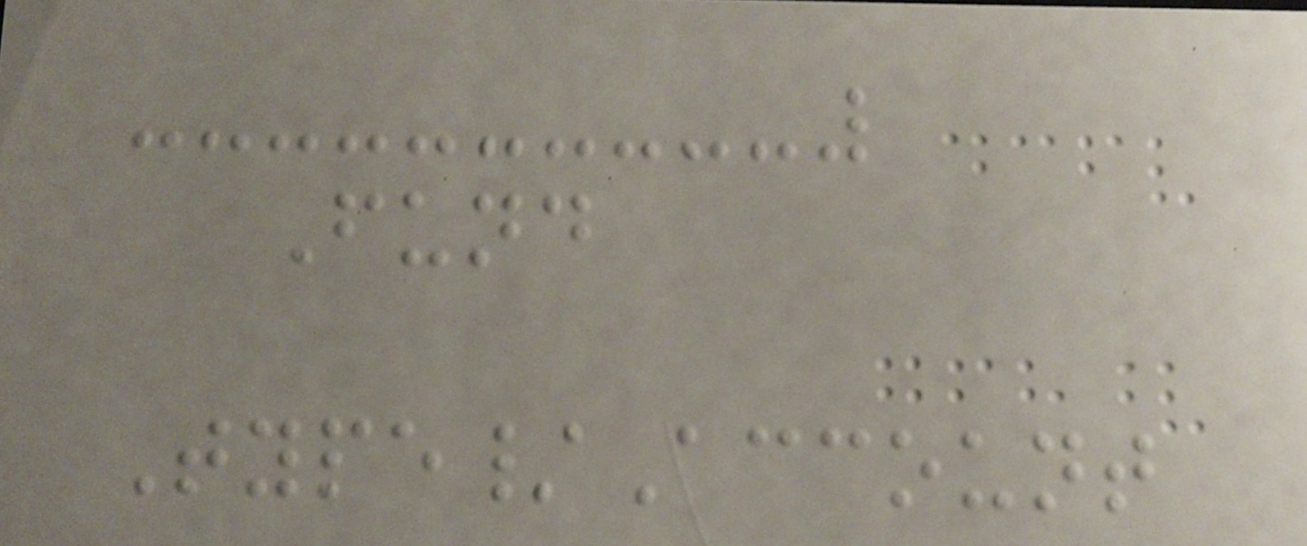Fund
Type/Account
